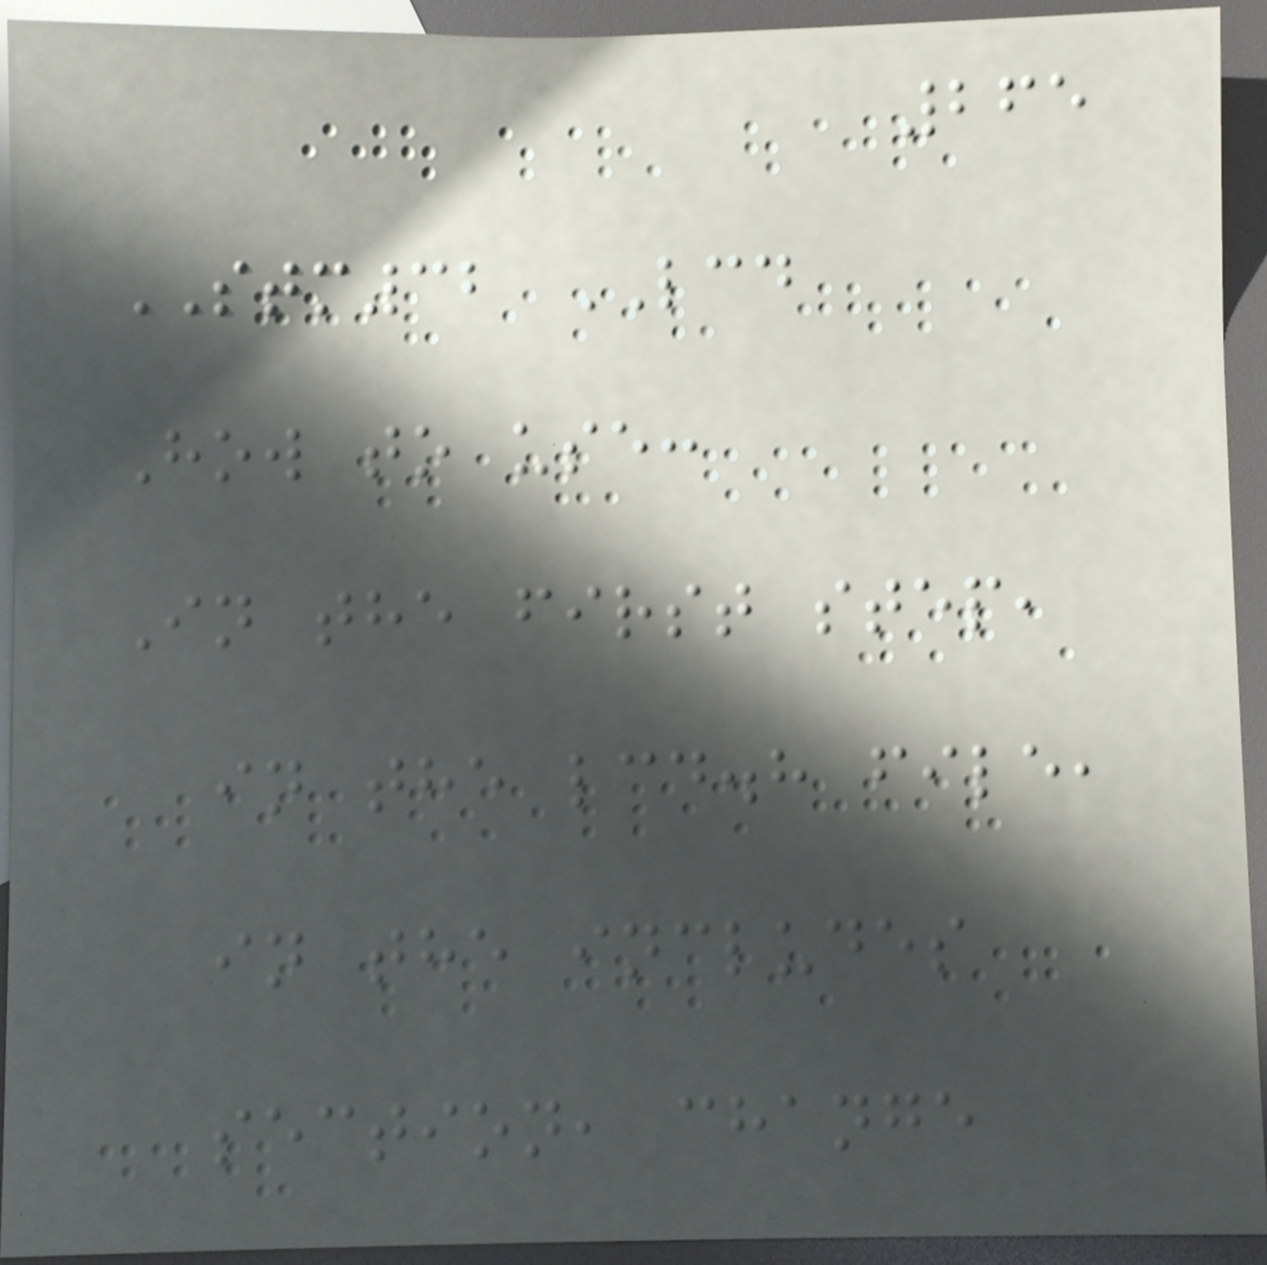265
STM32 LCD
How to use:
In the first step,
in the lcd.h file,
in the includes
section, change
